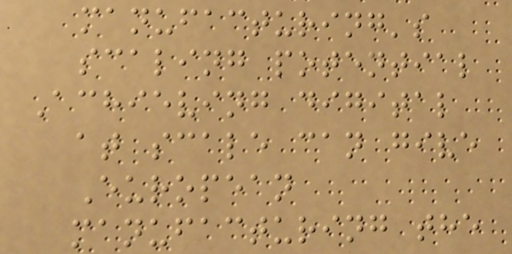manufacturing's
scaling potential
Achieving digital
at scale can give
European
manufacturing the
